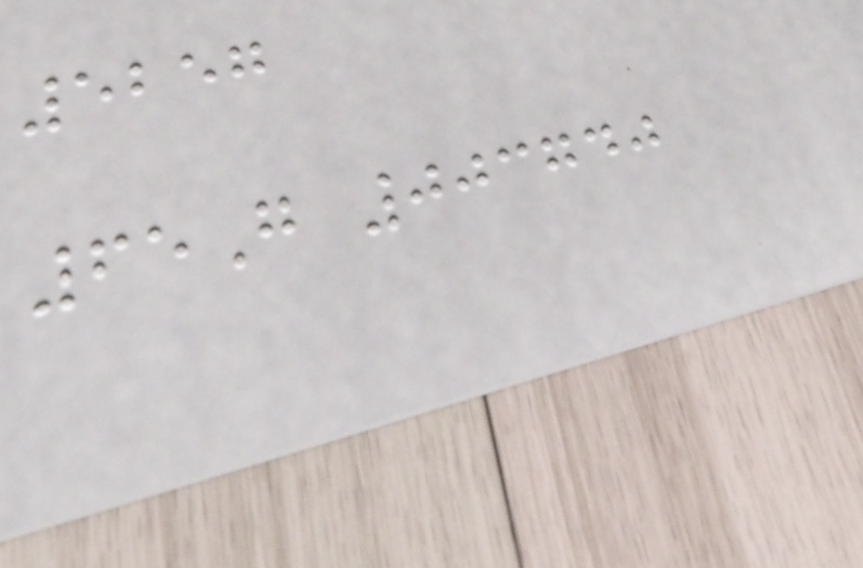5257
65G 003740
